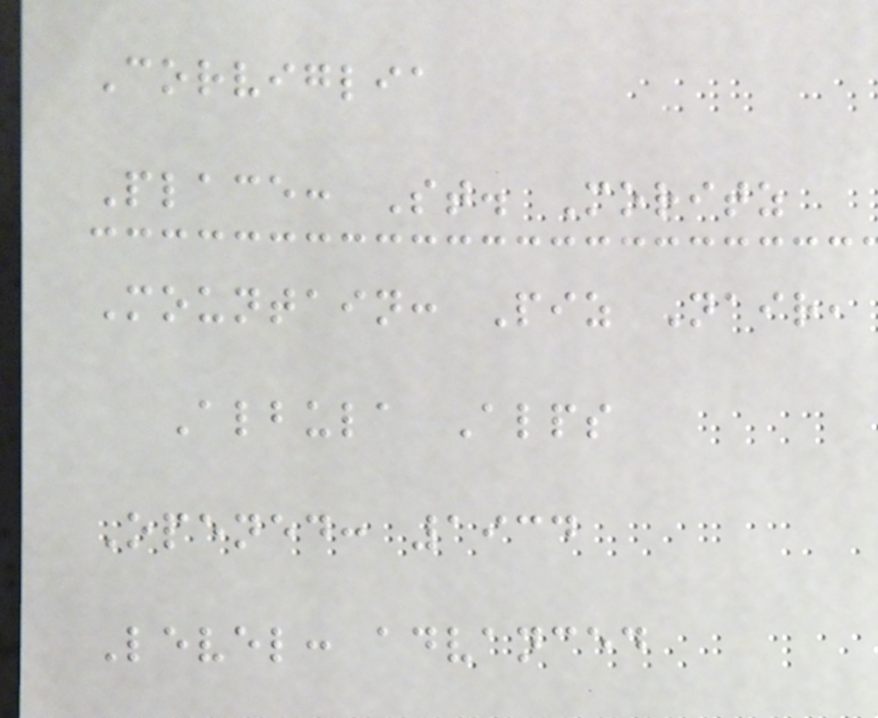Corviglia
Place: St. Moritz
Mountain: Piz Nair,
Albula Alps
Opened: 1934
Level: advanced
